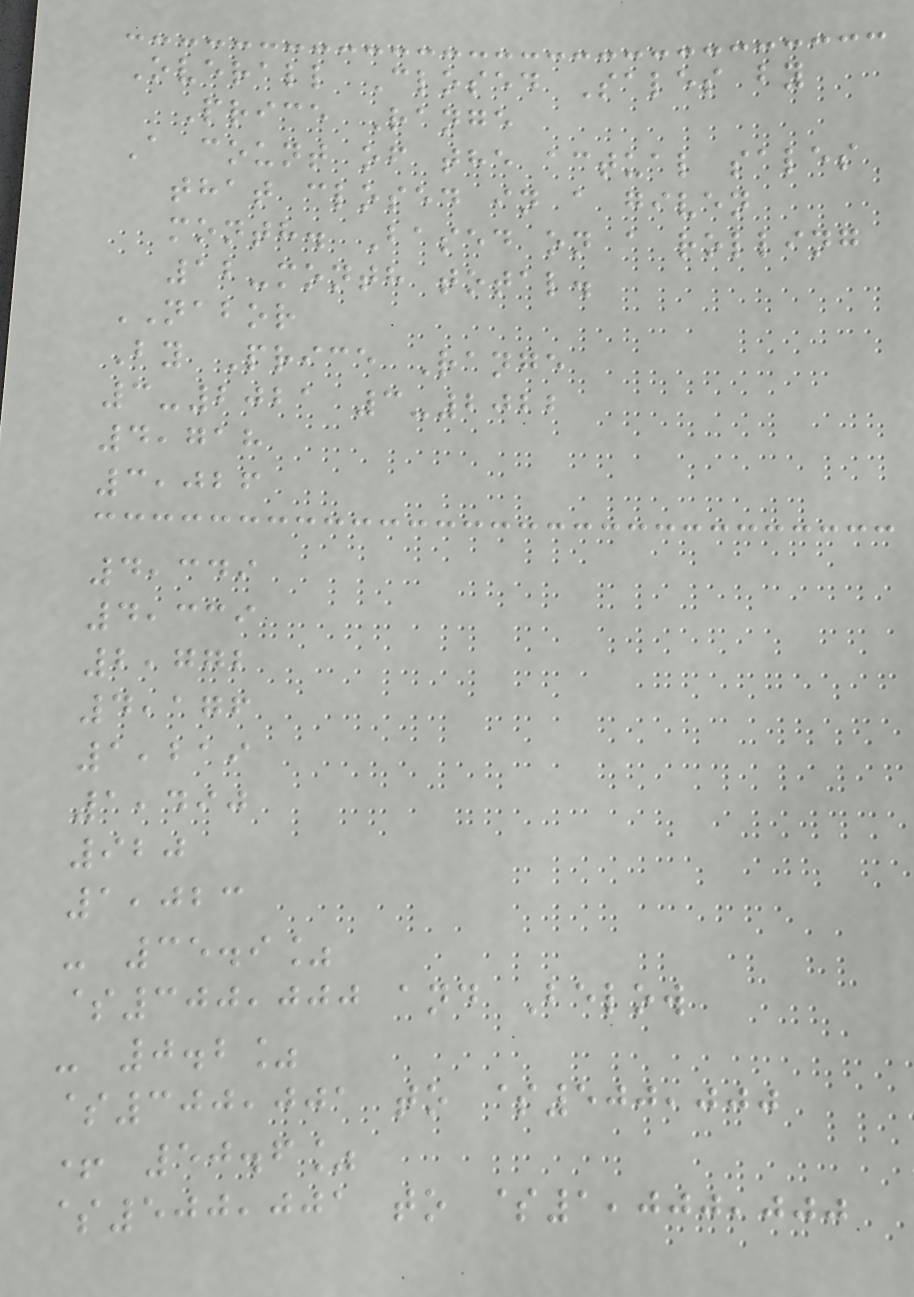Overall Closed Sales by
Price Range
A count of the actual sales
that closed in a given
month. Based on a rolling
12-month total.
NABOR
By Price Range
3-2021 3-2022
4,718
3,026
4,349
4,339
2,772
4,176
1,219
1,490
920
1,023
- 35.9%
$300,000 and Below
- 0.2%
$300,001 to $500,000
+ 50.6%
$500,001 to $1,000,000
